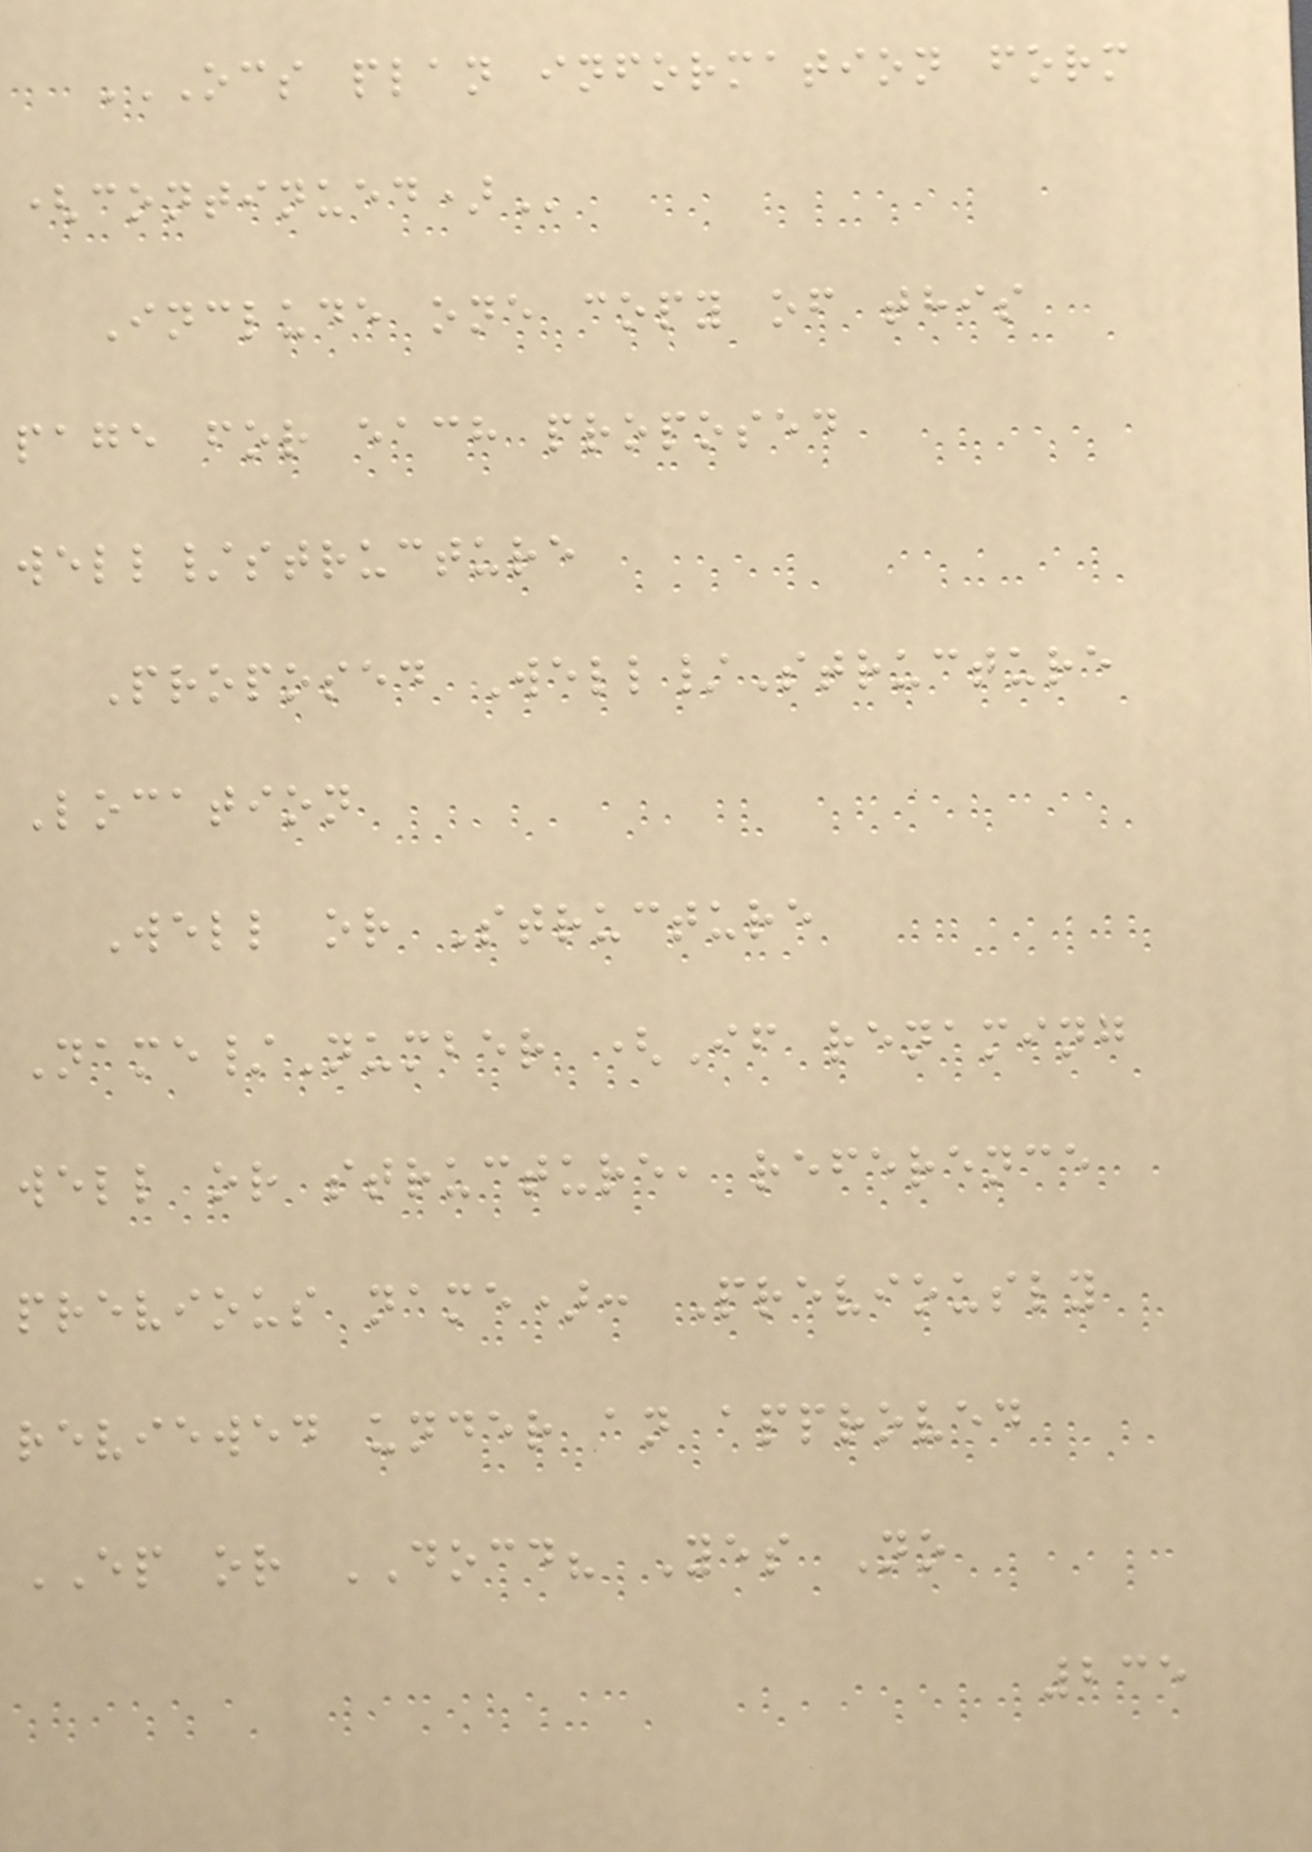OCS PLAN INFORMATION FORM
(CONTINUED)
Include one copy of this
page for each proposed
well/structure
Proposed Well/Structure
Location
Well or Structure
Name/Number (If renaming
well or structure, reference
previous name): Previously
reviewed under an approved
EP or DOCD? Yes No
235
